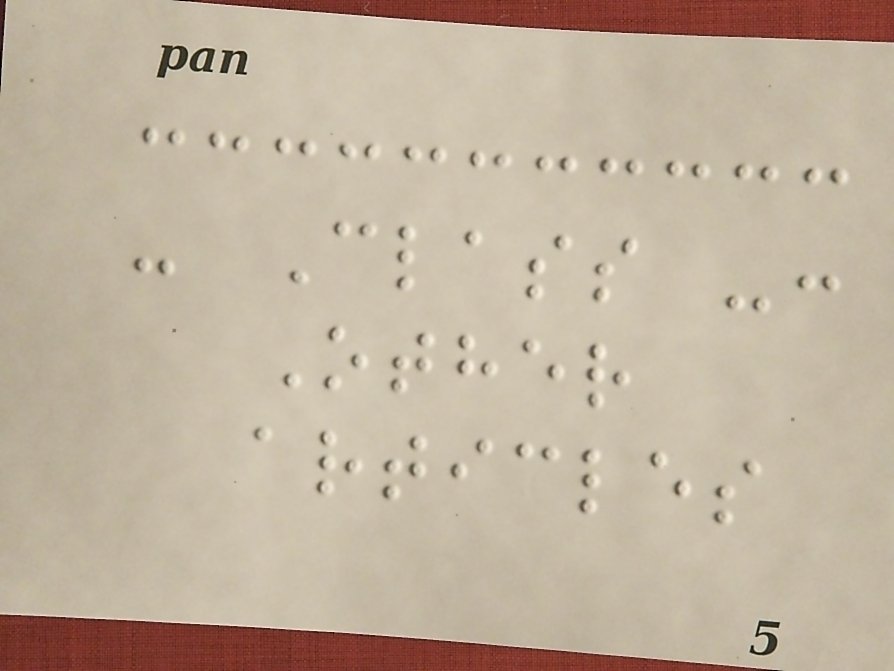- Class -:
Other
articles
